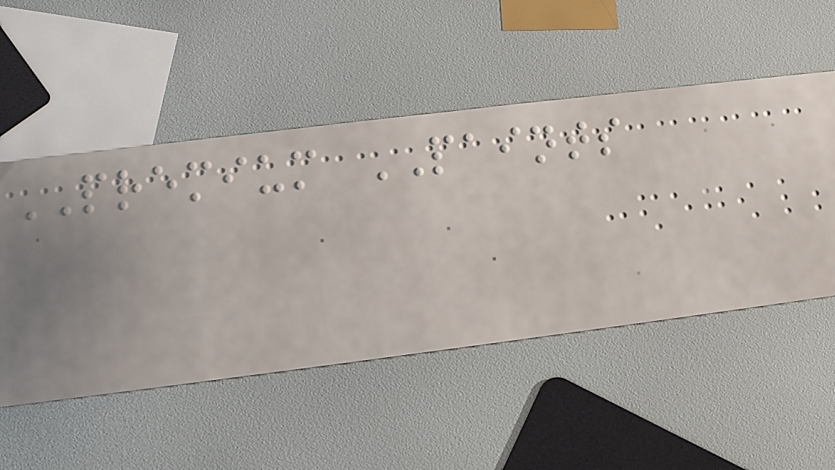PREMIUM PAINTS
